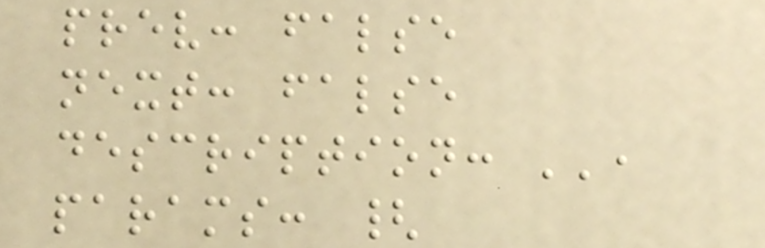prev: false
next: false
description: '',
params: {
